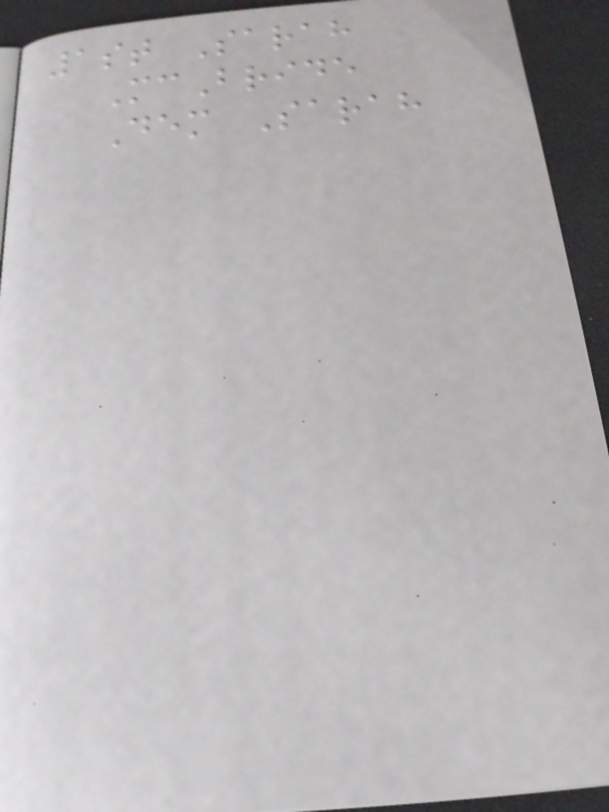1st Sarah
McBride
Dem Sarah
